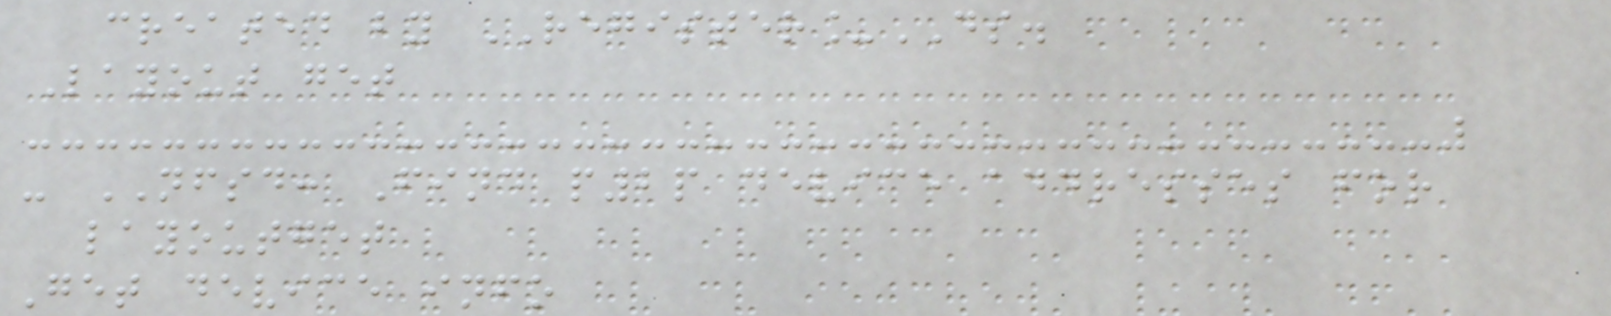created by REGISTER_DS.
Layout get
- NFSD: Find p2p device addresses for
layoutget
Get device info
